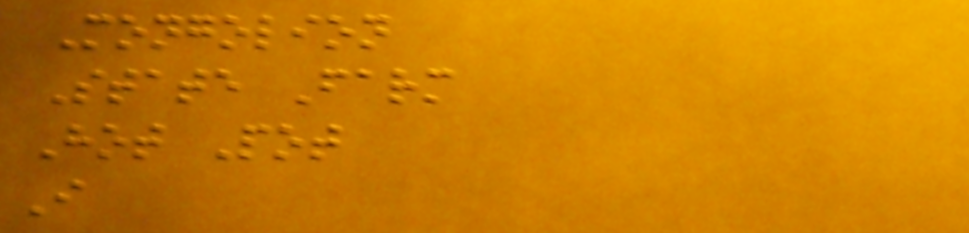Mongolion
State Farm
Hot Pot
I
